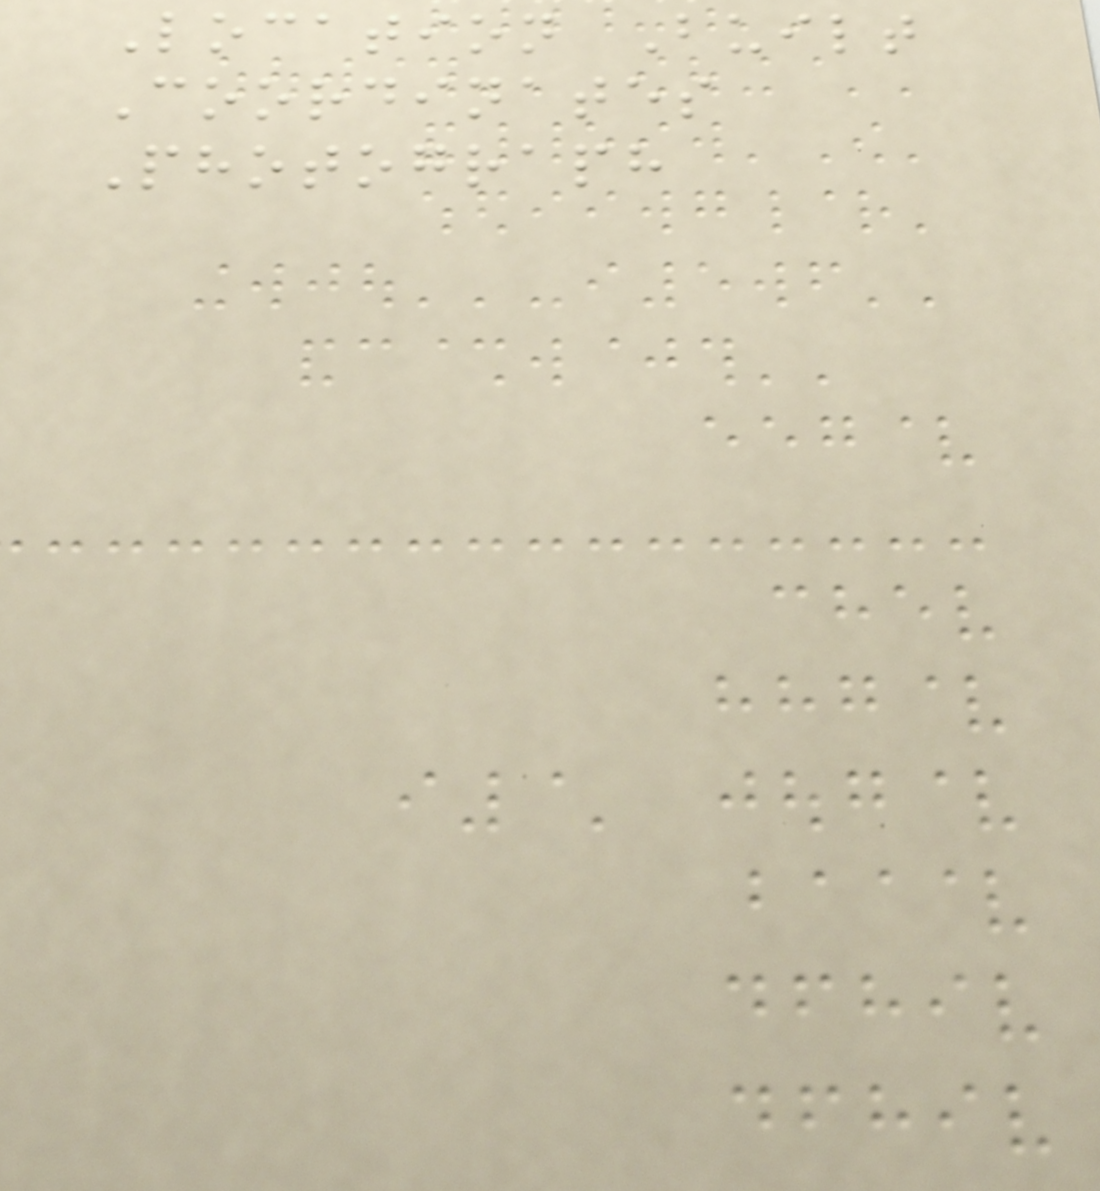Location Built
Coordinates
Photograph
